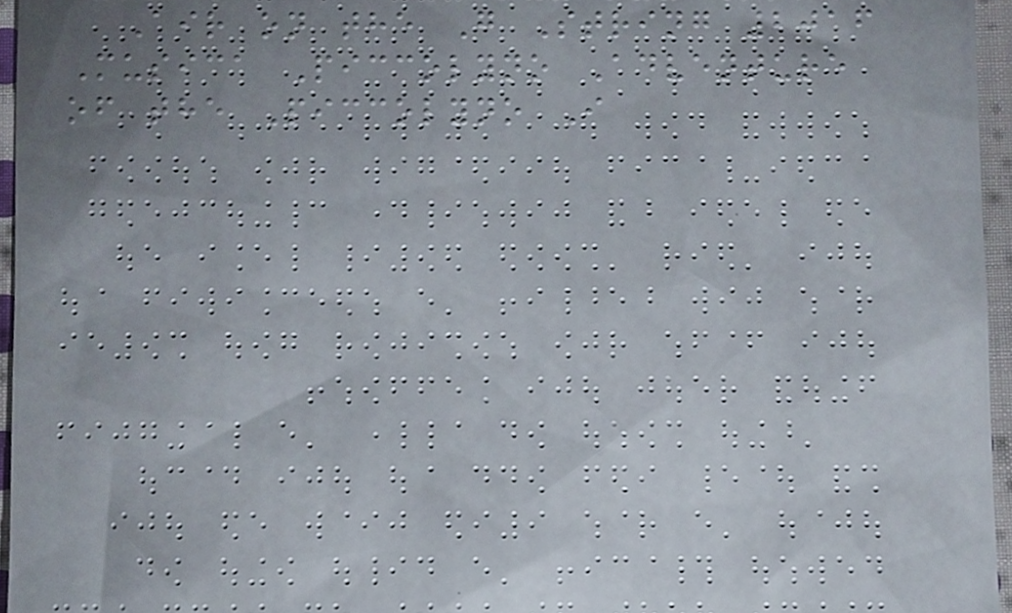Air on the G String 2016
Musica Piccolyno Adventure
of the Piccolyno I
